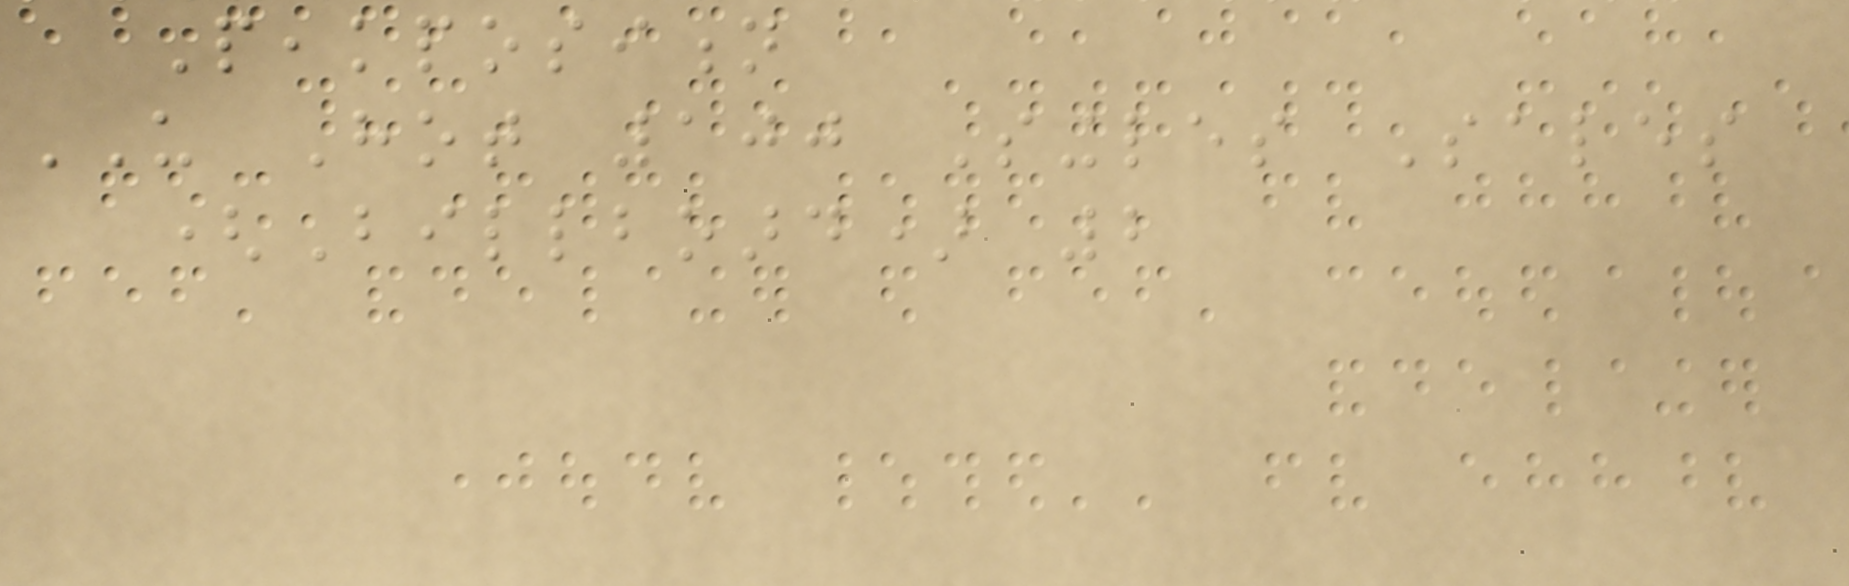Peakposition
US Hot 100 Singles Sales
(Billboard) 2
